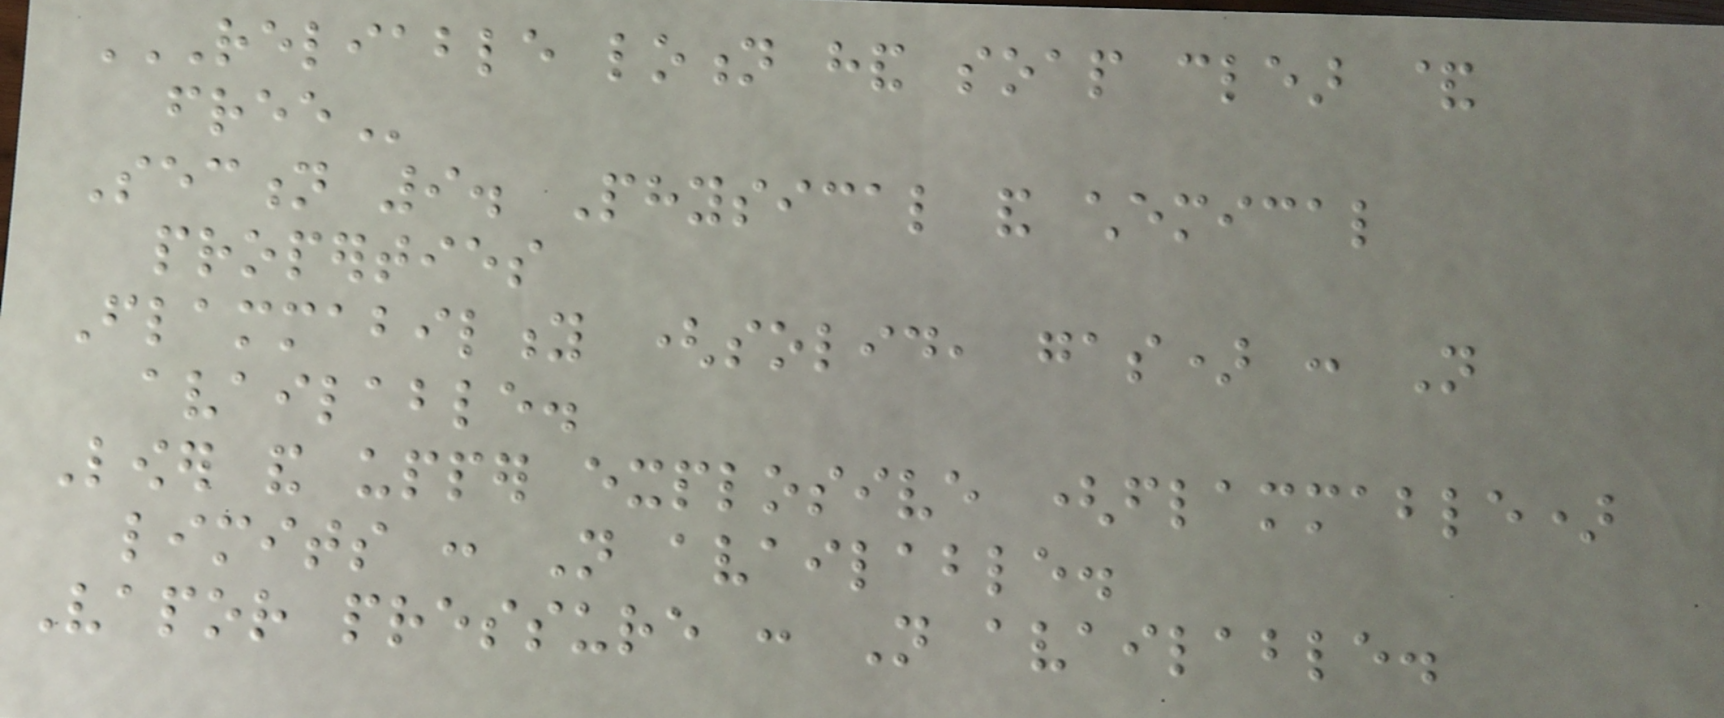RELIABLE LOTION HAND SOAP CLEAR &
FREE
Section 9. Physical and chemical
properties
Flammability (solid, gas) : Not
available.
Lower and upper explosive (flammable)
limits : Not available.
Vapor pressure : Not available.
